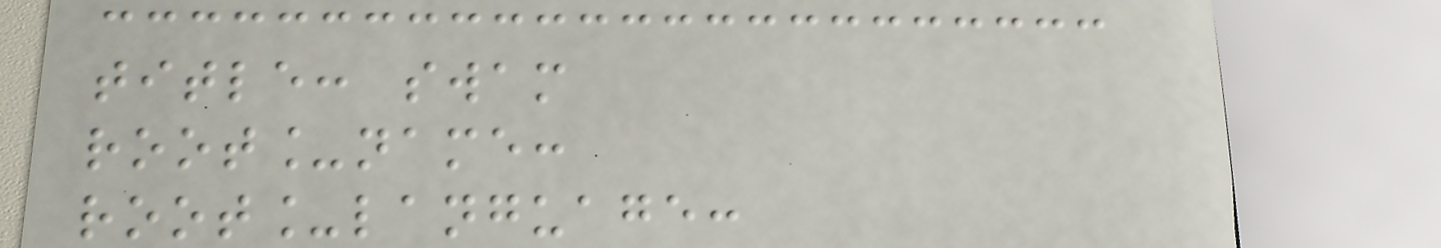title: swam
root_name:
root_language:
